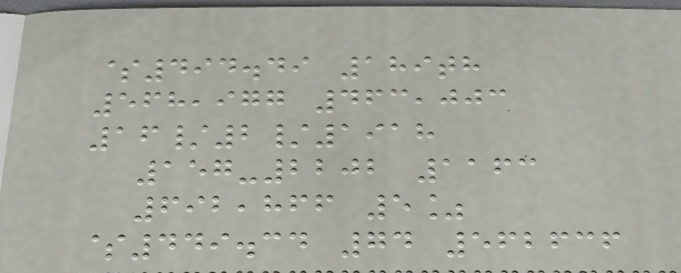$494.49 189th
568,977 463,003
16/2/1918
157-2202 1163
692,866 5%
$449.34 74 562636
